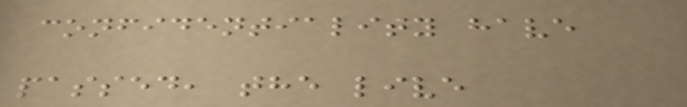confidentiality have
passed, the live
